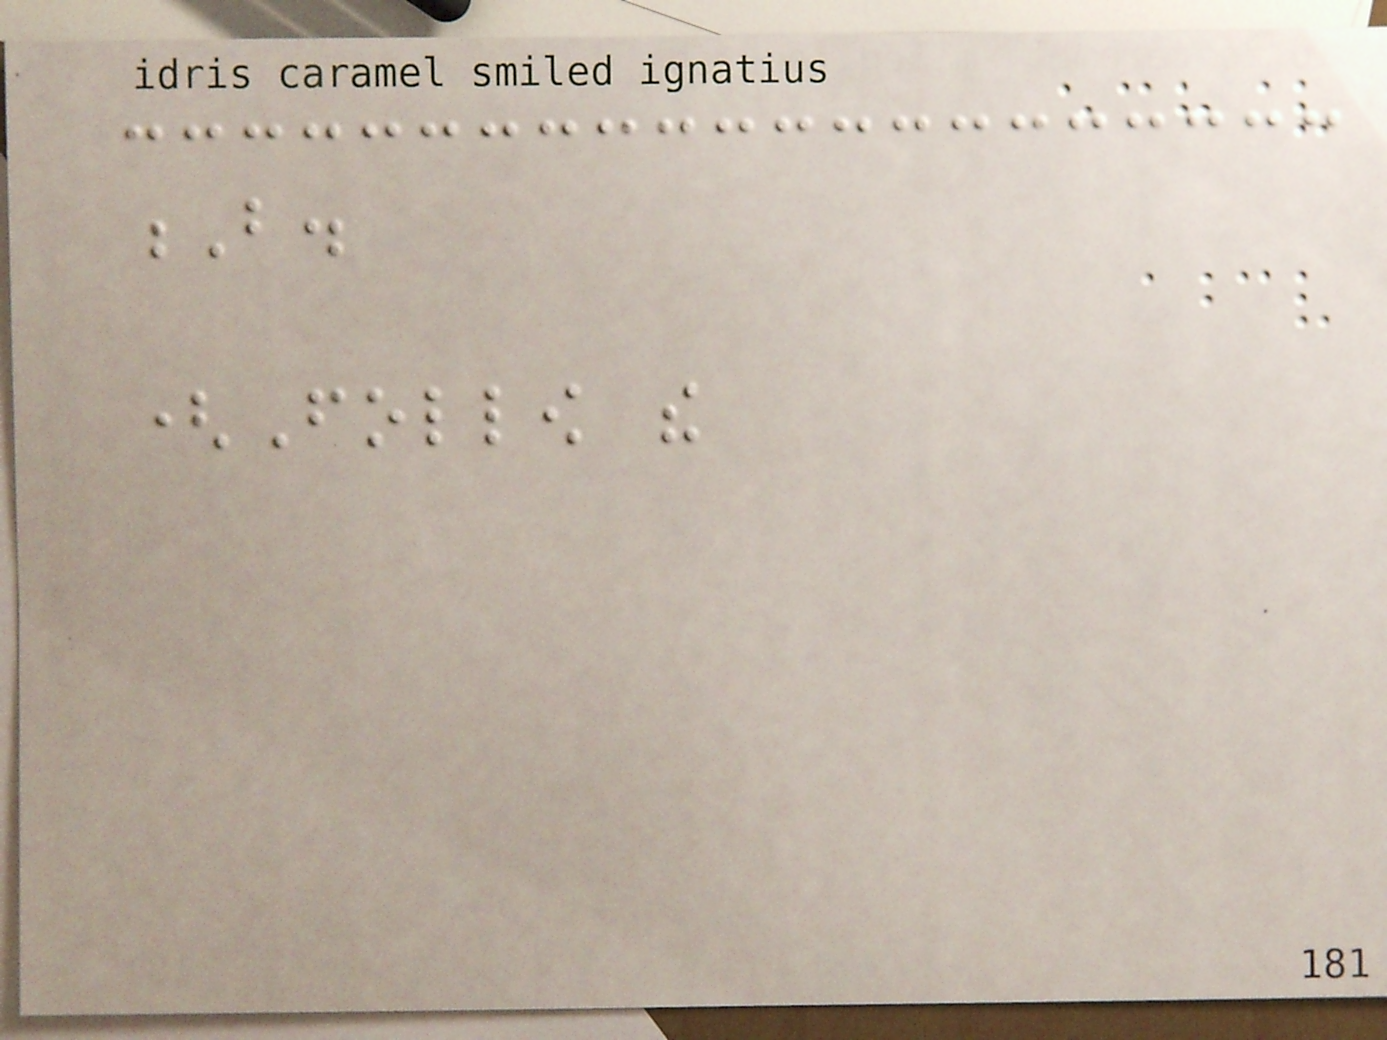B.
(Follow the
